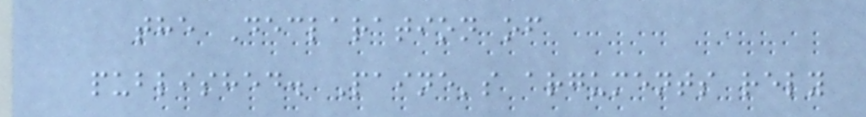the Declaration of
published. Paine's arguments rely
